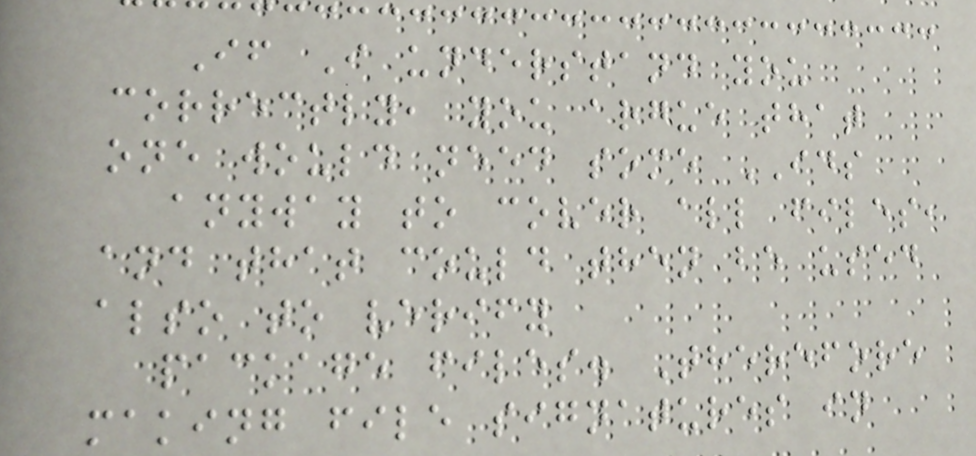If I understand you
correctly, you argue that
one would need some IDS
anyway to cover all files,
and that could then be used
also to verify
package files. Therefore
making file signatures in
